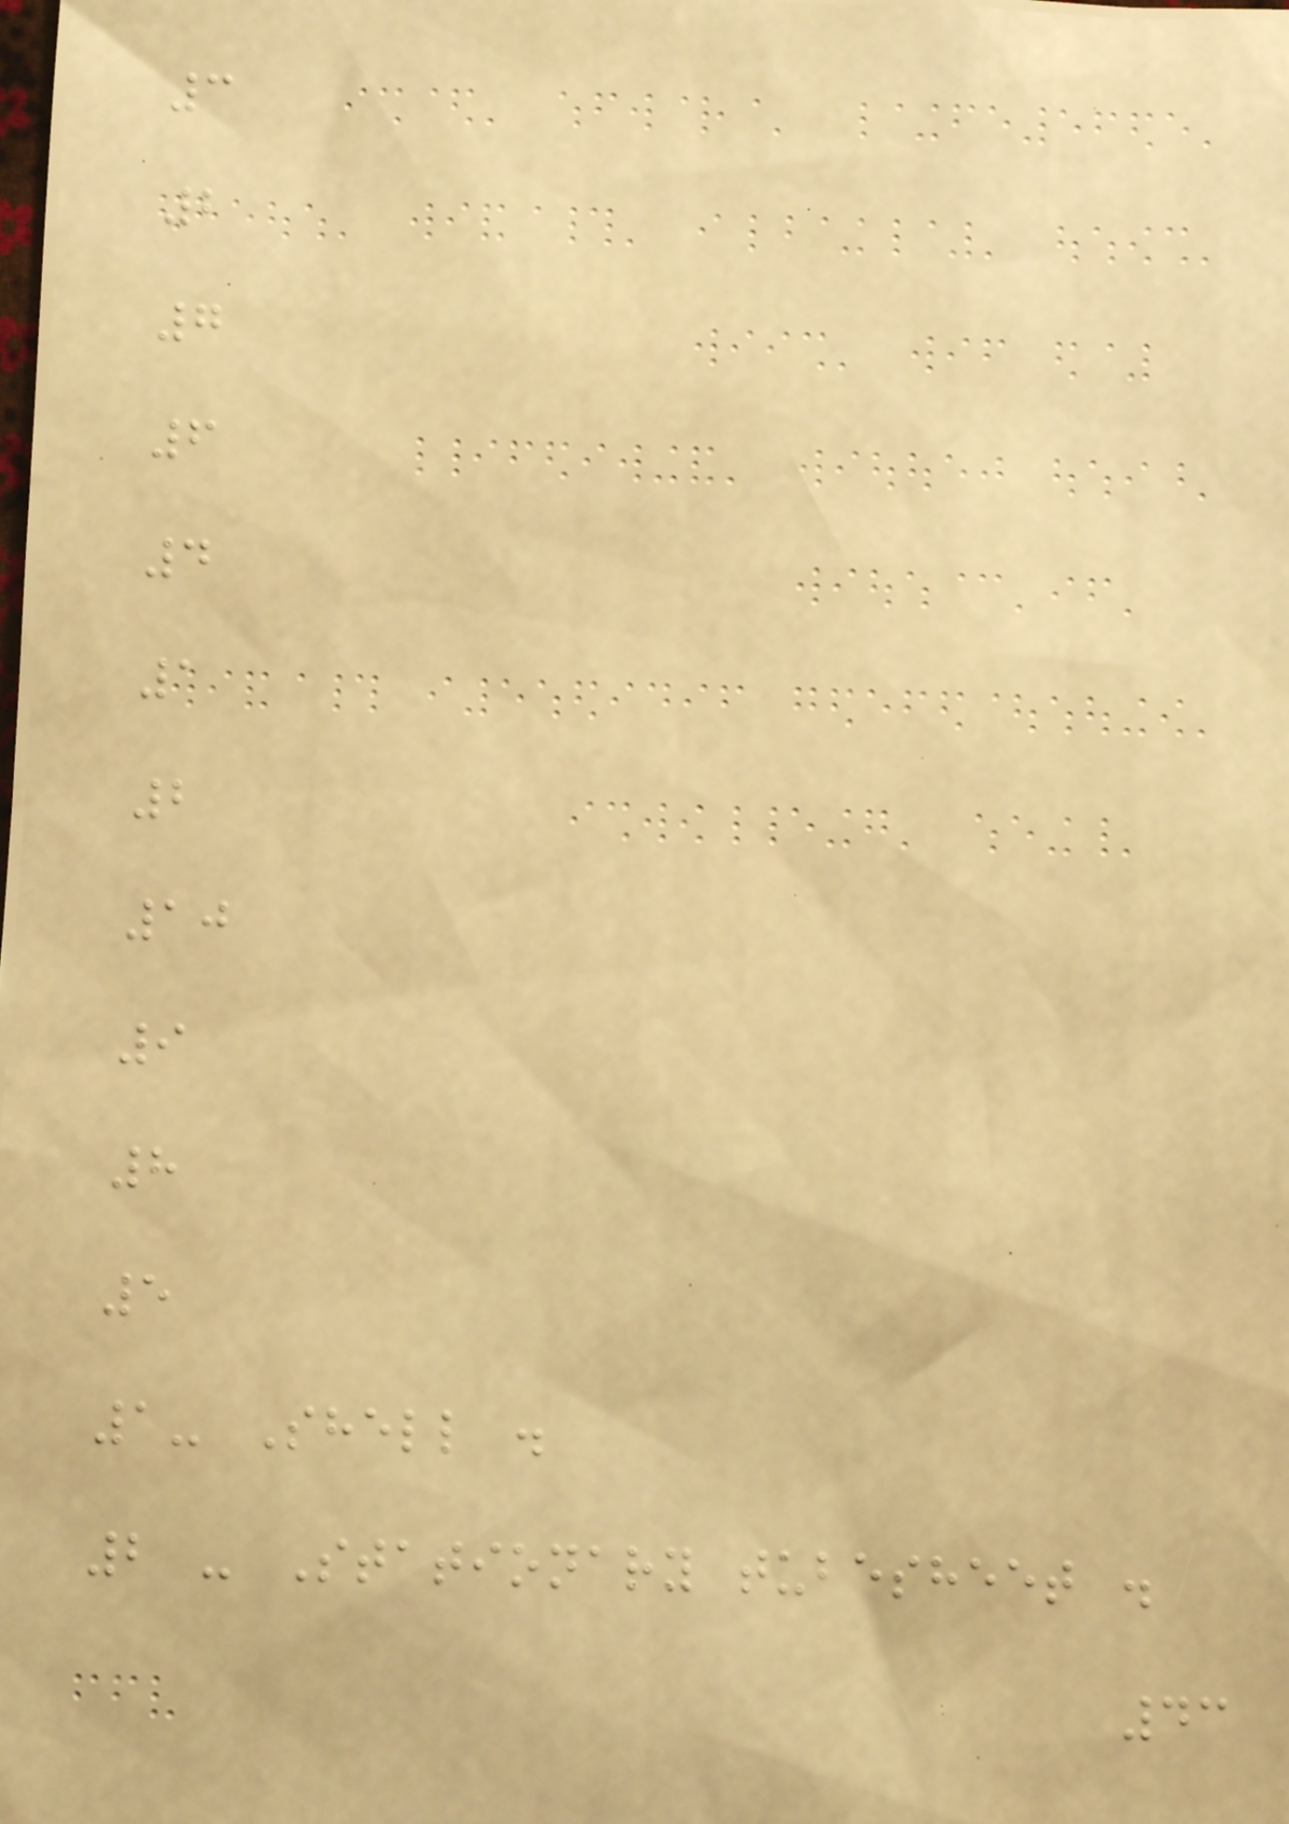3
2
7
6
4
1
2
10
9
8
5
1- Shell .
2 - Stationary tubesheet .
43
